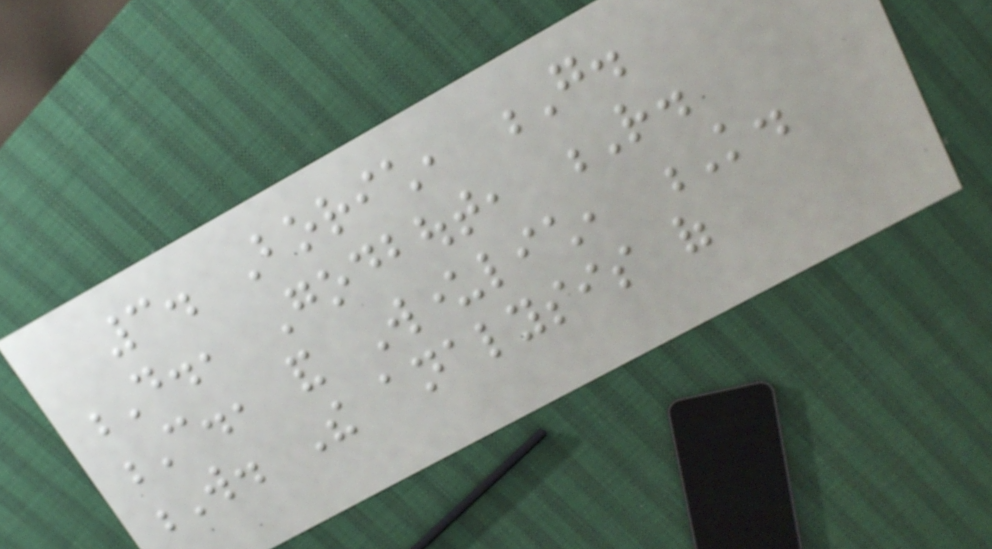3. Borich, G.
D., Godbout, R.
C., and Wunderlich, K.
W. The analysis of
